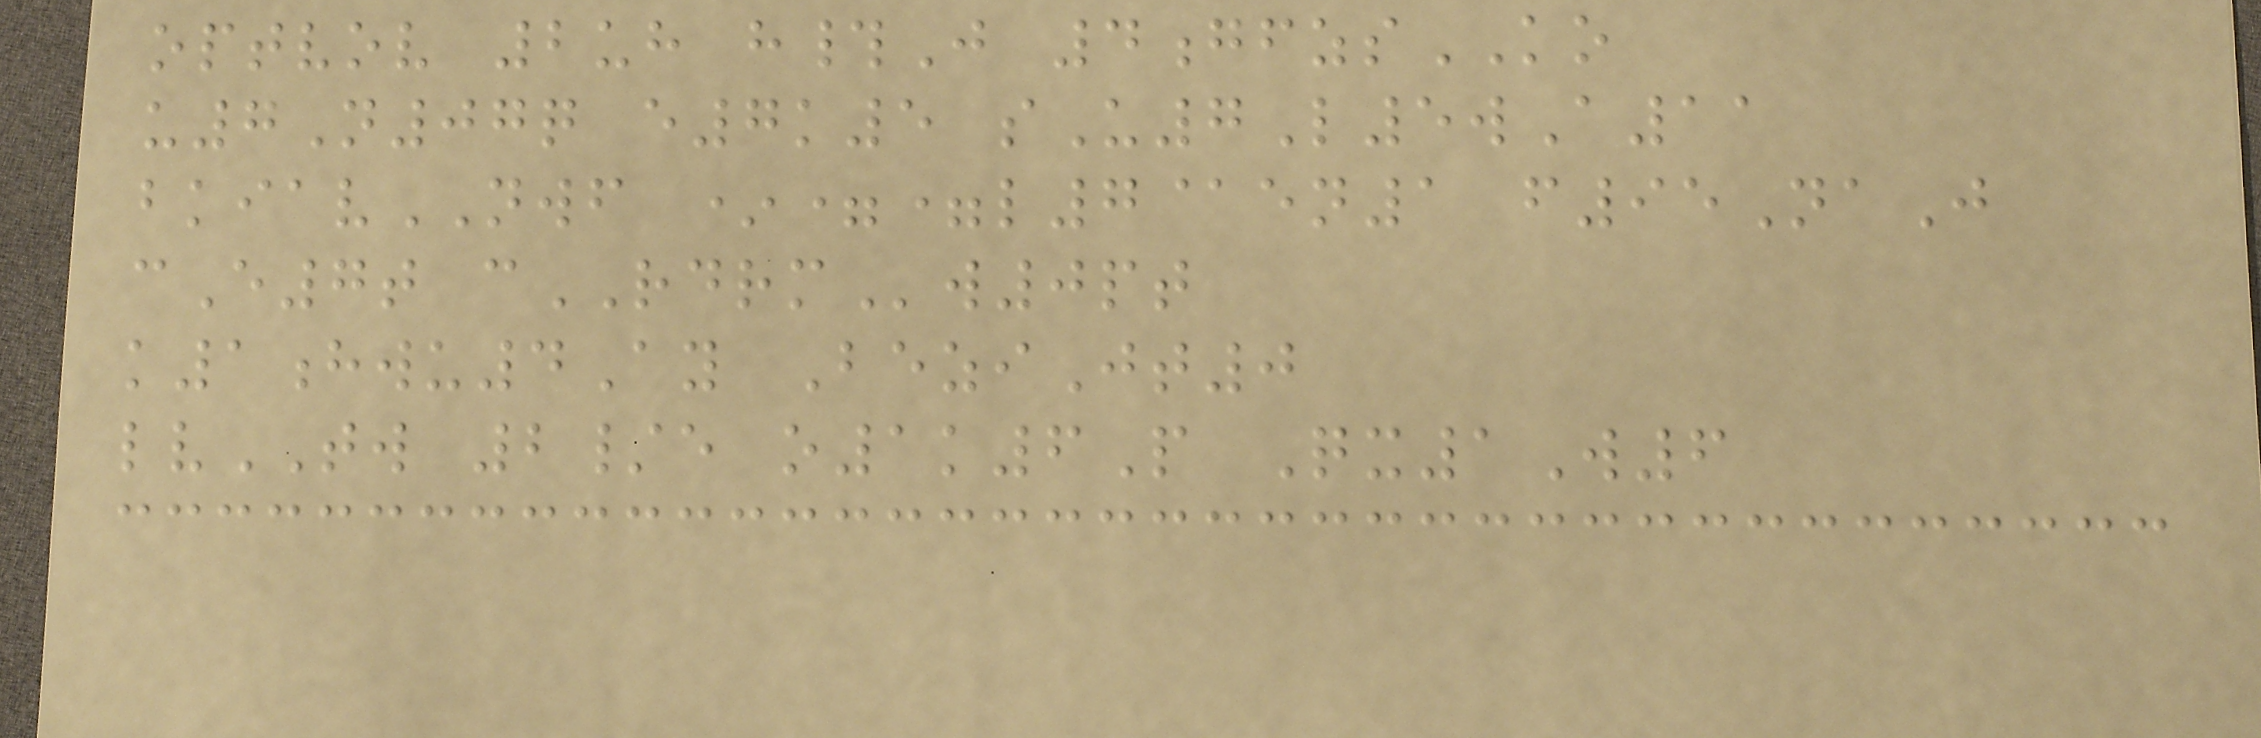optvov 2uh h#J 4gfzsKO
u7N07q e7k5 sU7L5wA11
bkiavNWF *==l7@en1 f95NaJ
cE7t cRDRMw0pt
k1hwu4Ay BeziJt0
lvTW 2/e o1k6P Qx1W6
